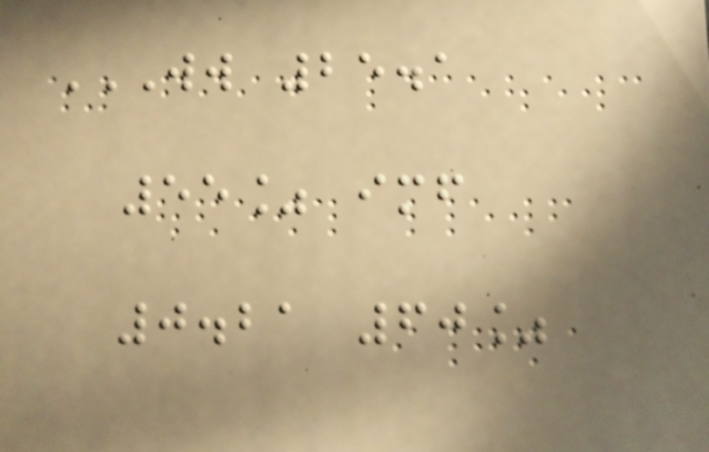WW 25.1
55% IMF
0.21 60%
